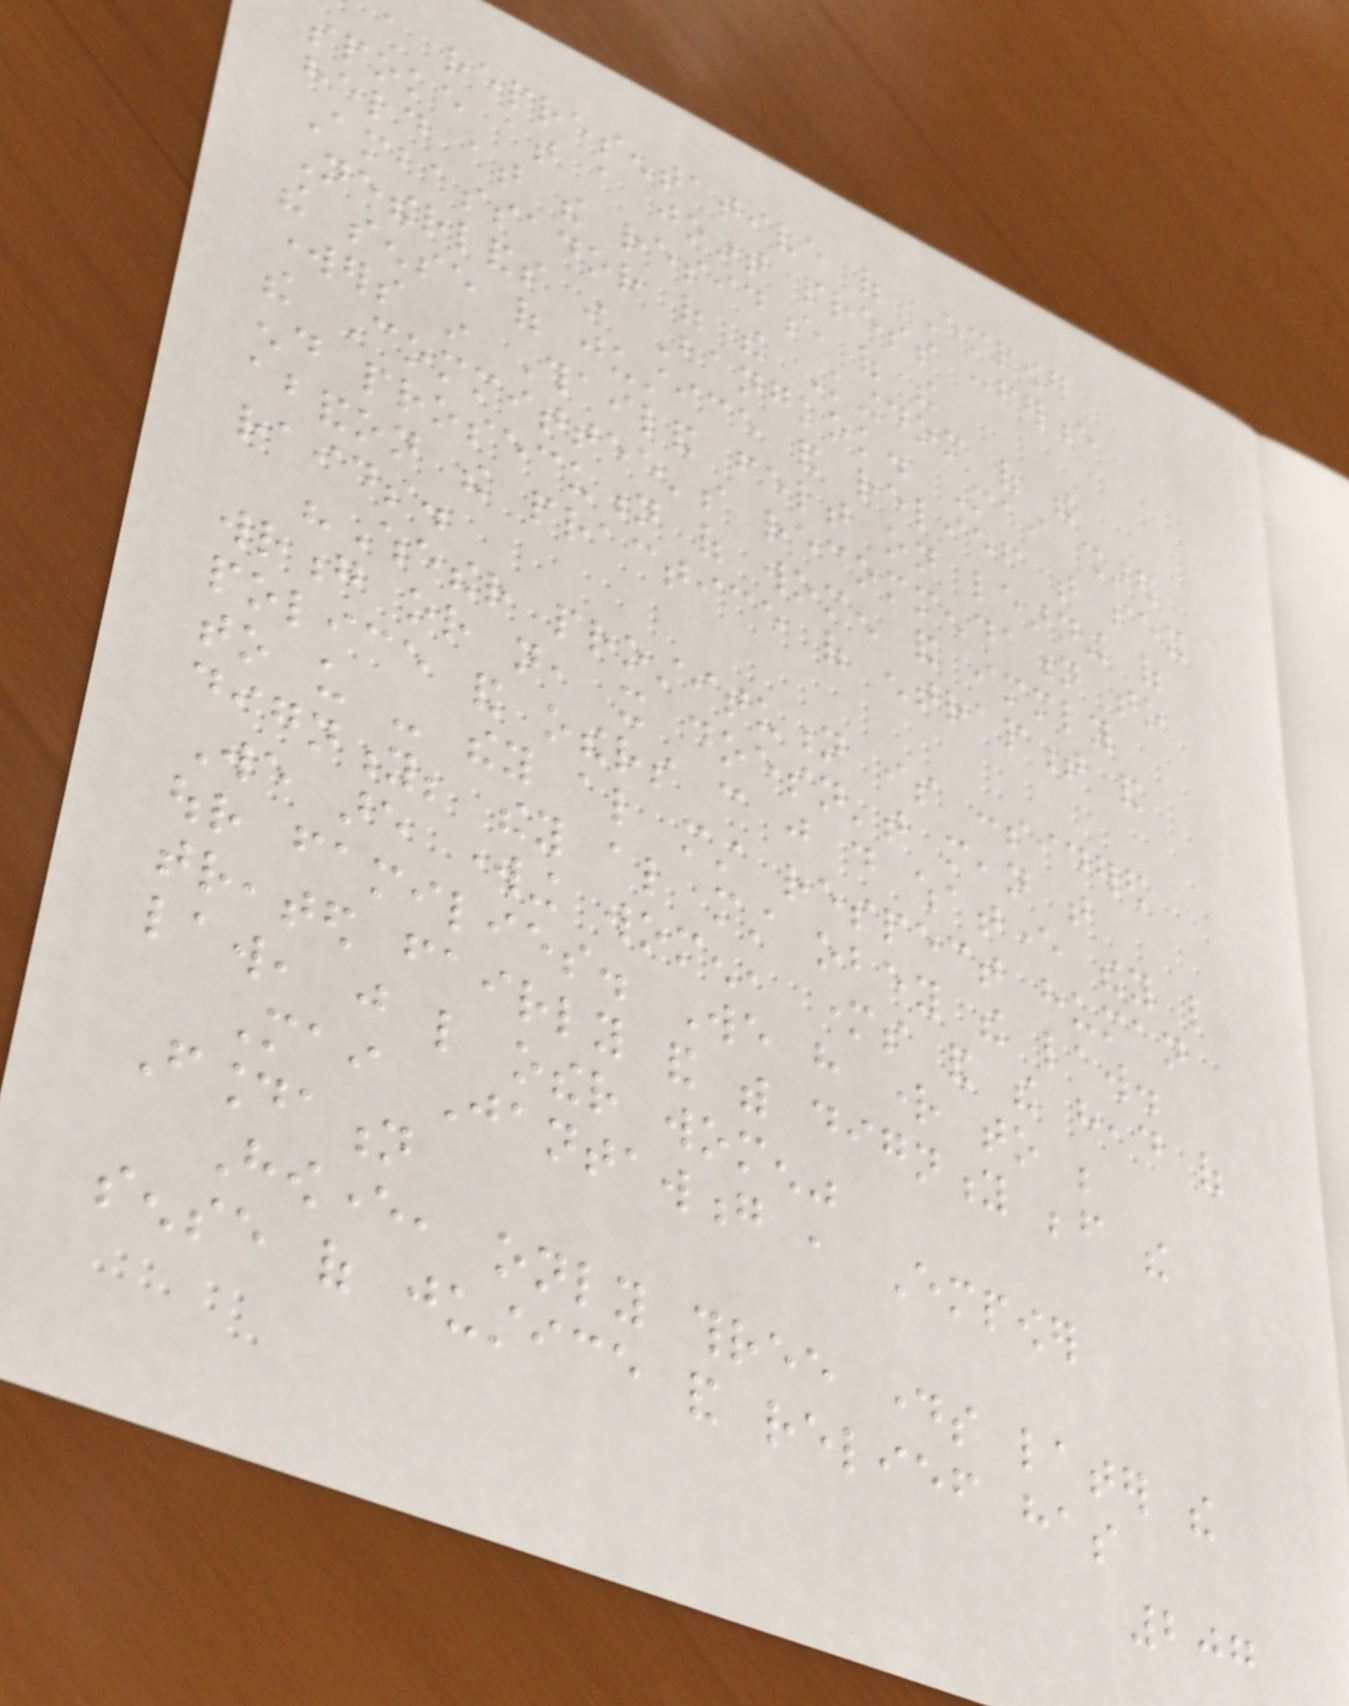a representative of Empower
spoke at a joint press conference
held at the residence of the
Ambassador of the Kingdom of the
Netherlands in Bangkok. Mai shared
the sense of justice and relief that sex
workers in Thailand felt on learning of
the Committee's recommendation to
end prosecution of women and immediately
abandon the practice of entrapment and
raids.
"Whether prostitution is considered
wrong or not, it doesn't mean that
police and others can just do whatever they like
to us - they also must respect human
dignity; they also must obey the law.
We are working women, mothers and the head of
our families. We have right to be
treated fairly and with dignity before the
law, just like other women"
Mai Jantawong , Empower
Foundation
However, only three days later the
sense of justice and relief has
207
